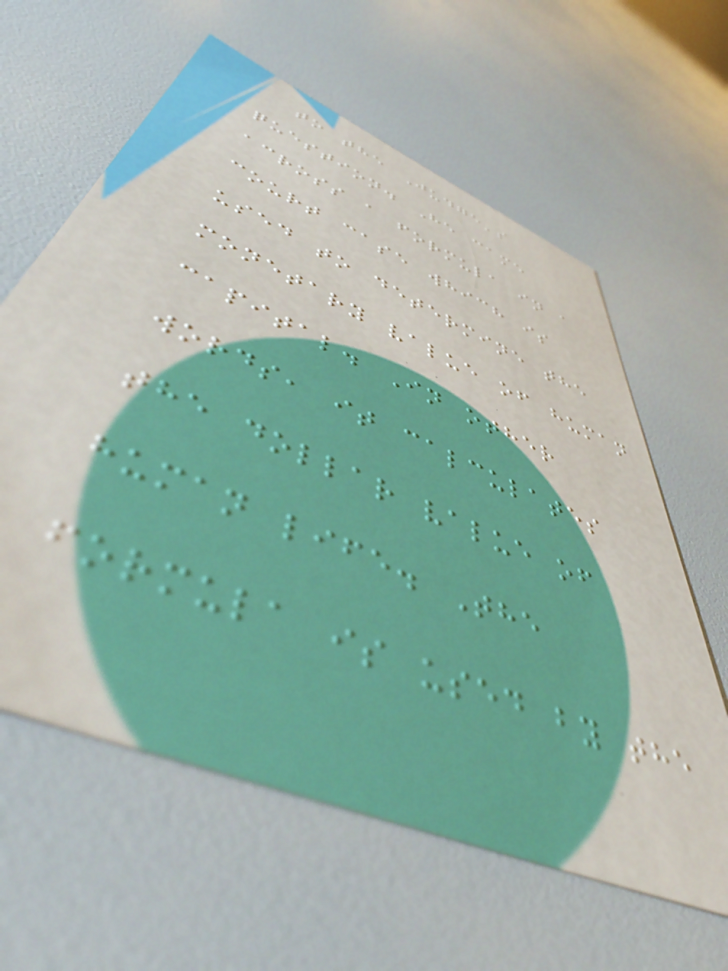to the Judge's
question. He came
across a formula in a
court case which is
used to determine the
monetary value of human
capital. In other
words, it calculates
the dollar value of
human life. The
formula is used by the
